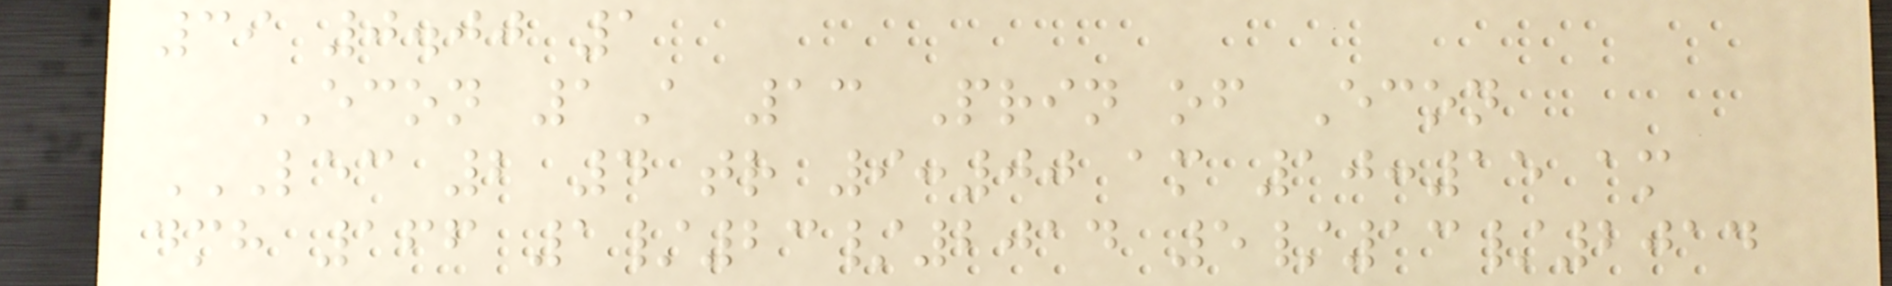39 0.00 1
ECON 1A 13 Prin of Econ
LEC 2 4 TR 9:00 AM 10:15 AM
DMH 166 1/23/2014 5/13/2014
